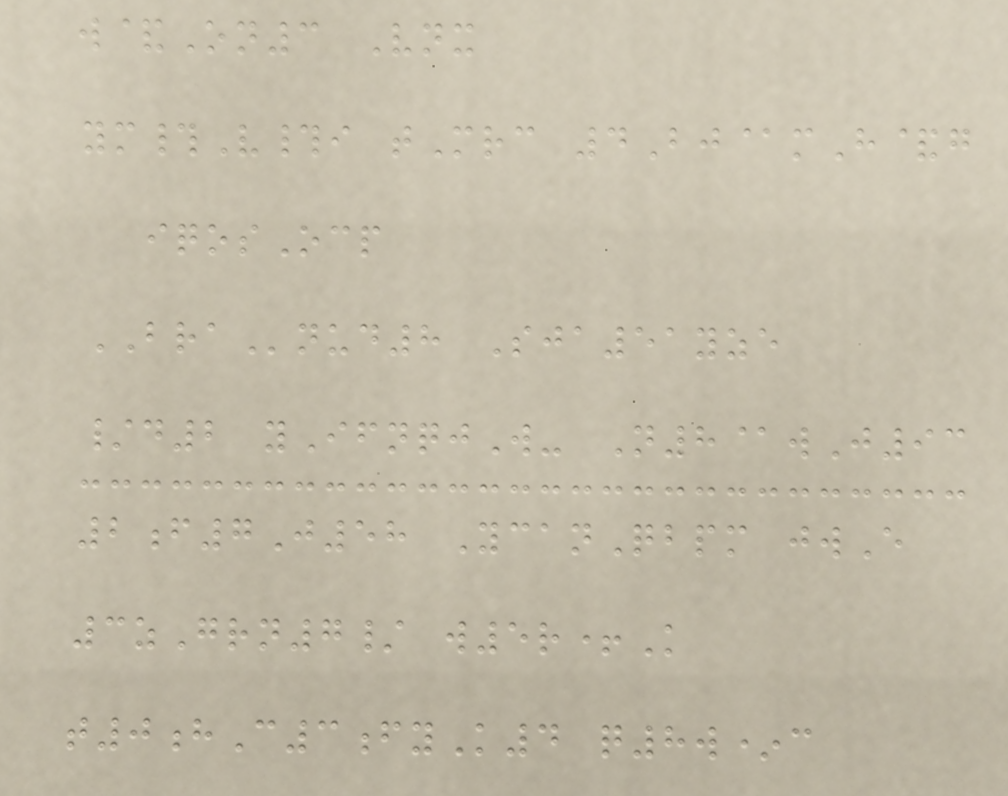w&On3 Vnx
ym#V#i tMrc 4Bj@mH&g
iqosOcp
BRAnud8 Sja51yze
/d2 yIfnqjW- N8@wJ93
2f7J58 YcanQbpm jwE
3zGrn7/ w5r+K
t0hC3fyK4 q8w*c
